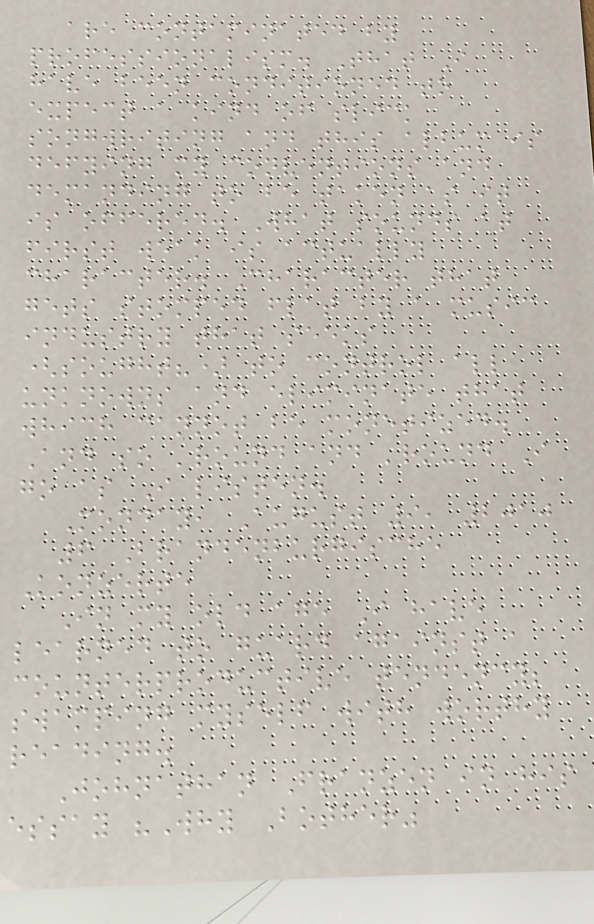are contaminated by
professionalism. That I
have been conditioned to
expect a kind of slick
songwriting and this album is
defying my conventions and
demanding to be taken as it
is offered. What sounds at
first weak is actually
character. Character that
gets stomped flat by a music
industry that seeks
(sought?) to control all
unknowns and eliminate that
which cannot be monetized.
And so 'round and 'round I
go as I listen.
Monday, August 9, 2010
6 Brandenburgische
Konzerte
In my old age I have
learned to guard against a
counterproductive tendency;
swamping myself with worthy
reading.
Johnathan Franzen in his
essay "Why Bother"
